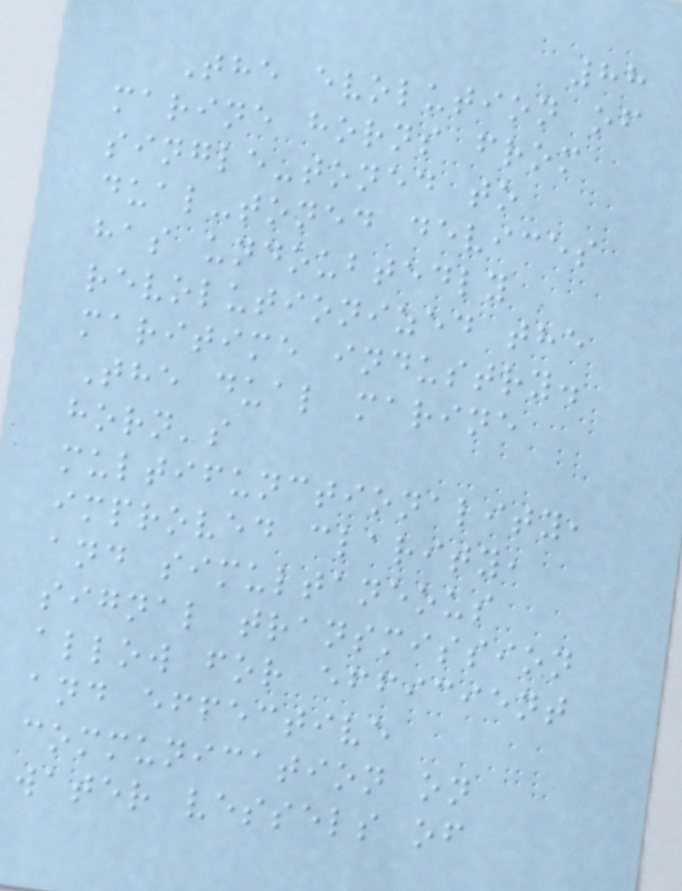88
The evolution of
marine horns from
single-toned to
dual-toned devices
has undoubtedly
revolutionized the
maritime industry.
The dual marine
horn's
multifunctionality,
improved clarity,
and simultaneous
signal transmission
allow for efficient
and effective
communication on
water vessels of
